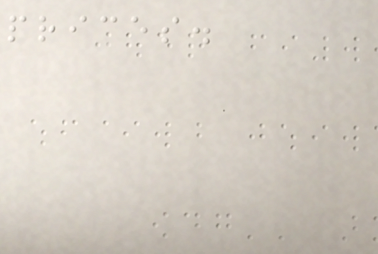prices.
